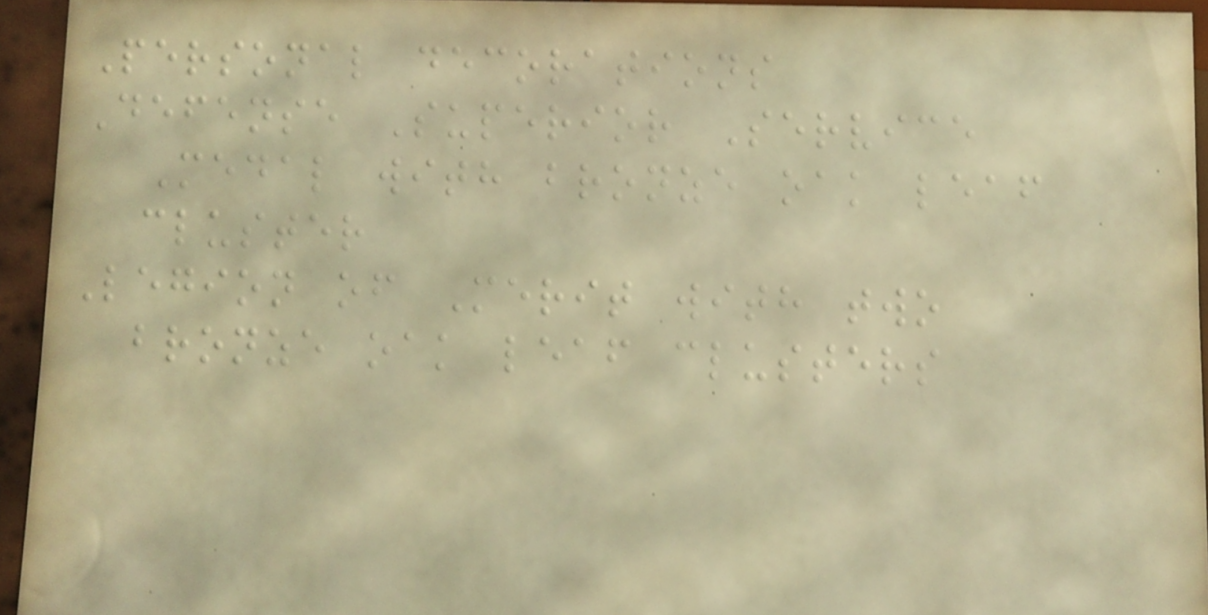Personal decorations
Defense Superior Service
Medal with bronze oak leaf
cluster
Legion of Merit with two
bronze oak leaf clusters
